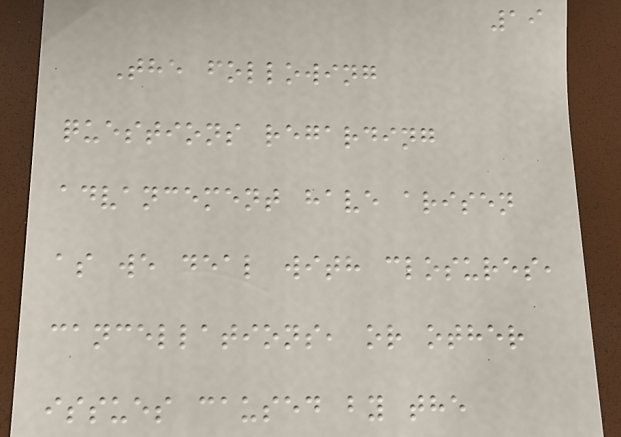19
The following
questions regarding
advancement have arisen
as we deal with closures,
cancellations, or other
issues caused by the
